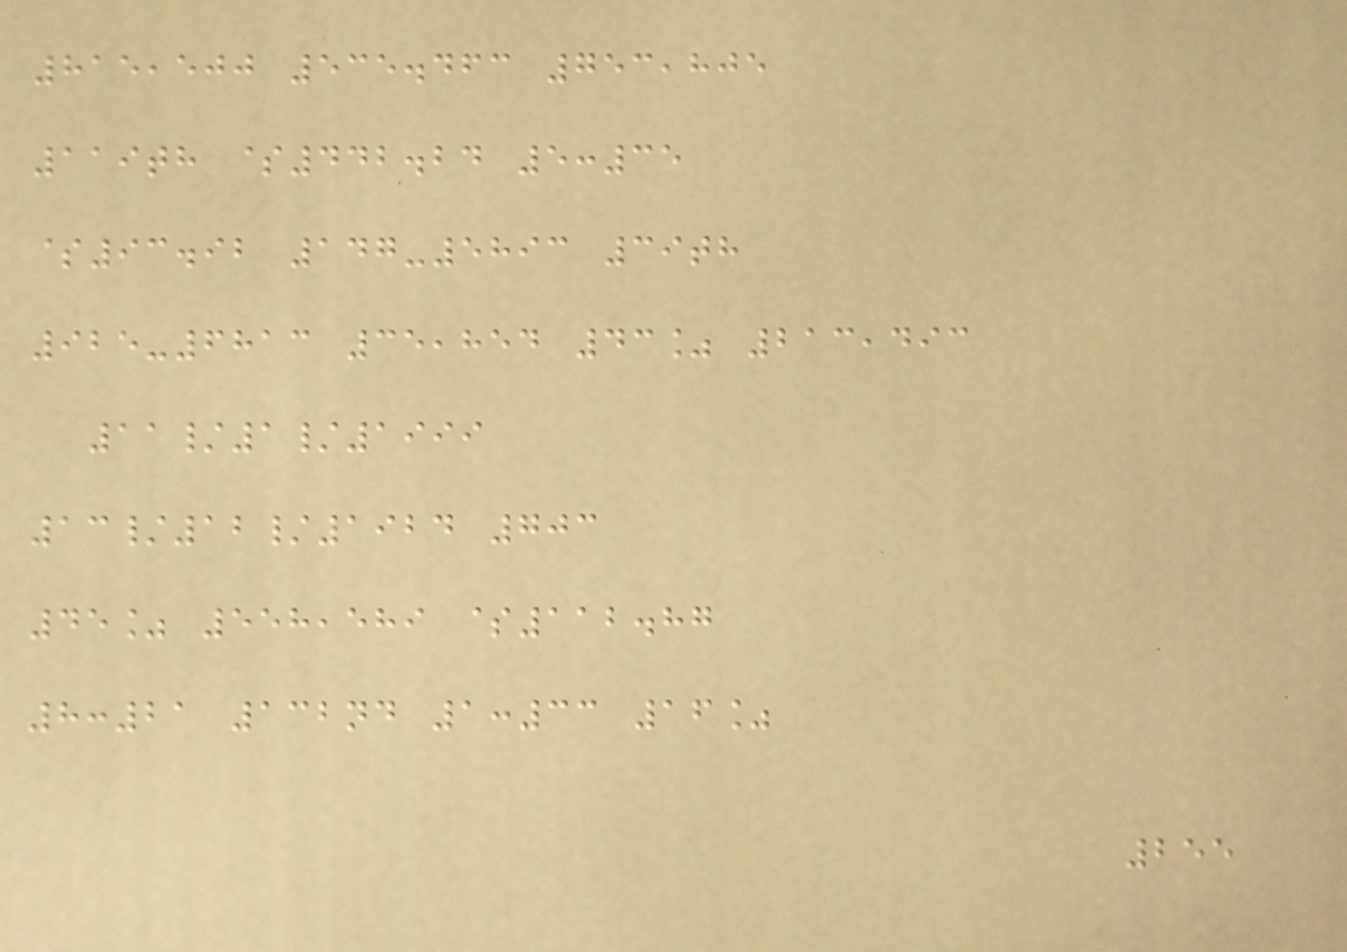815,500 535.463 753,805
119th $442.24 5:35
$93.92 147-5893 39th
925-6813 35,854 43% 213,493
11/1/1999
13/12/1924 703
45% 558,589 $112.87
8:21 132nd 1:33 16%
255
